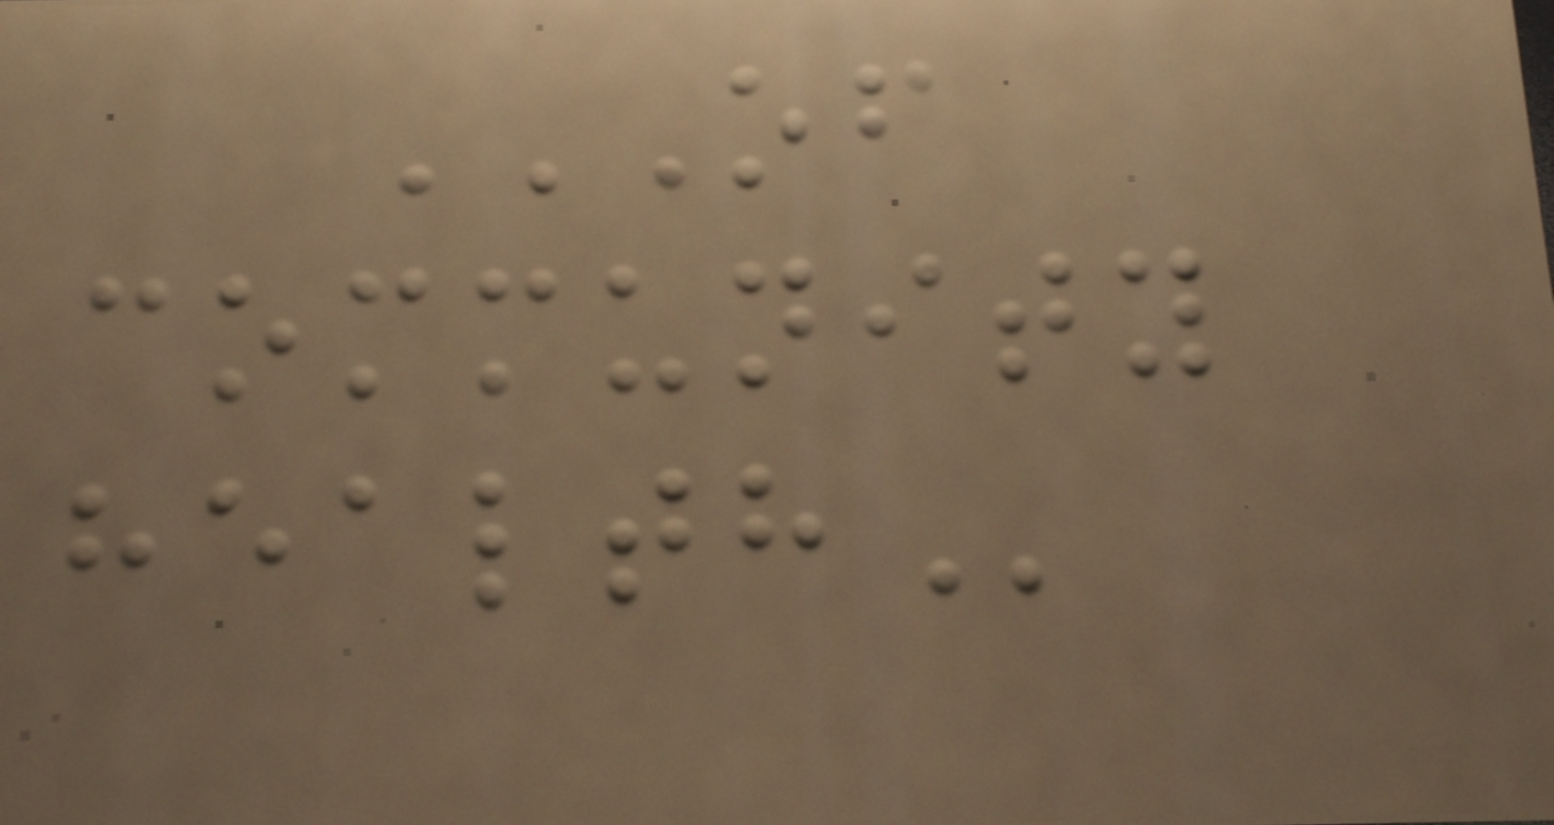OF
COMMUNITY
HEALTH
